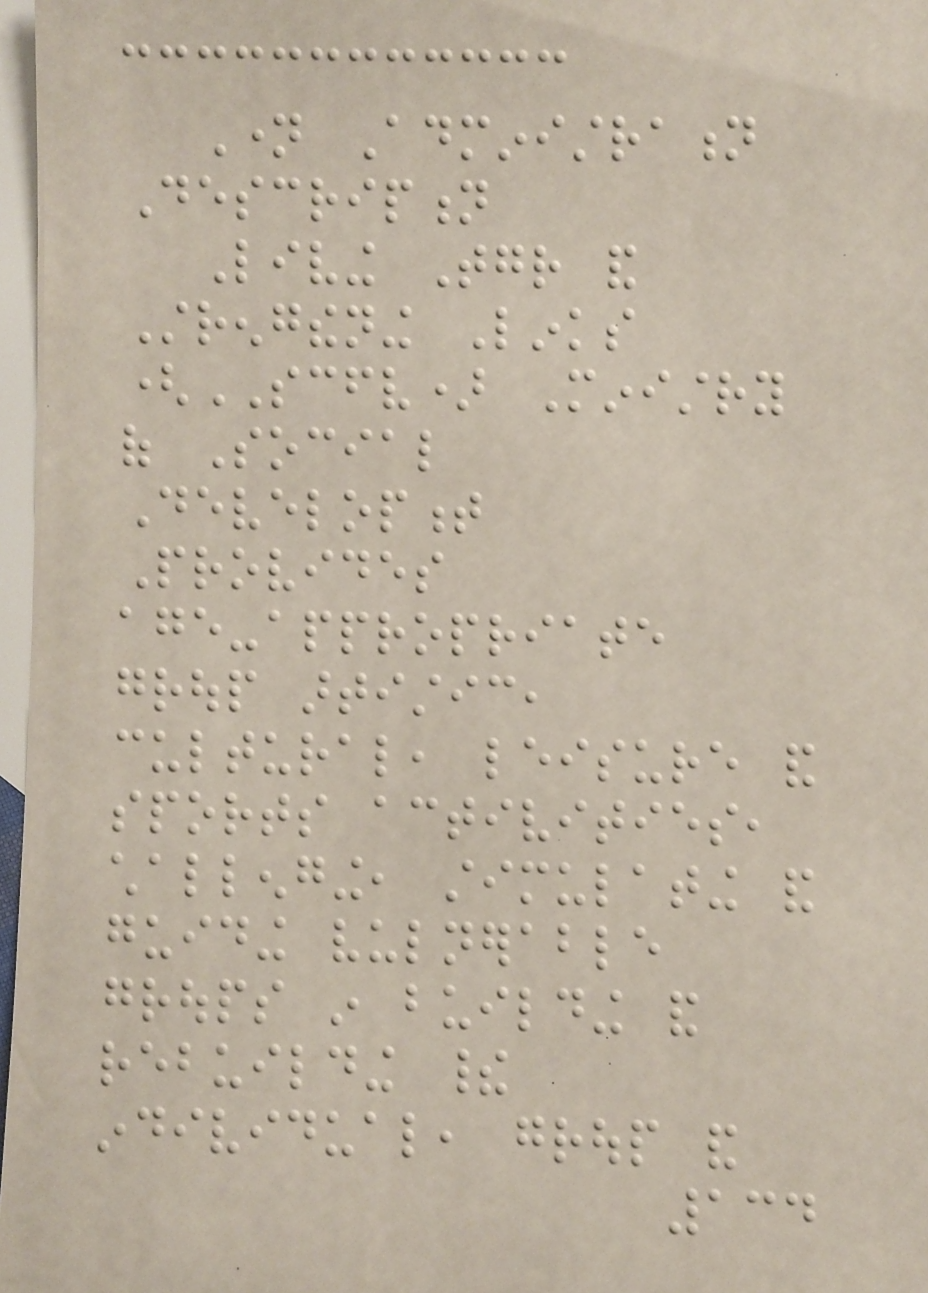Name Administration
Description
Living Together and
Strengthening Links
(SCFV) Ministry
of Social
Development
Provides
age-appropriate
group artistic,
cultural, leisure and
sports activities,
challenging, stimulating and
guiding vulnerable
groups in building and
rebuilding their
individual, group and
134
